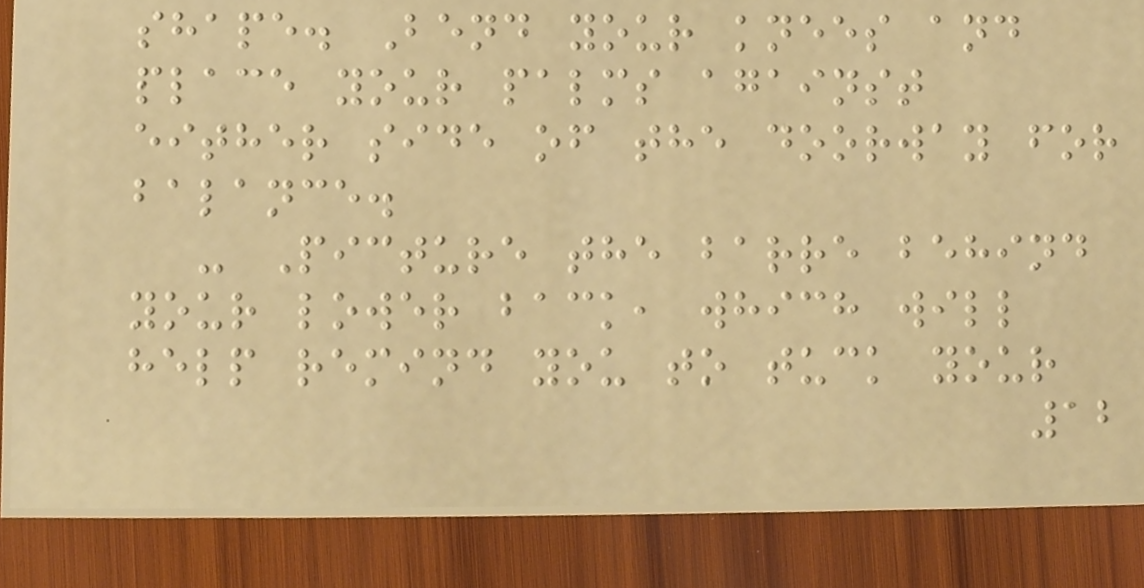shape. Bend your knees and
place your palms against
either side of the doorway for
balance.
- Picture the barre behind
your lower back, which will
help remind you to tuck your
12
